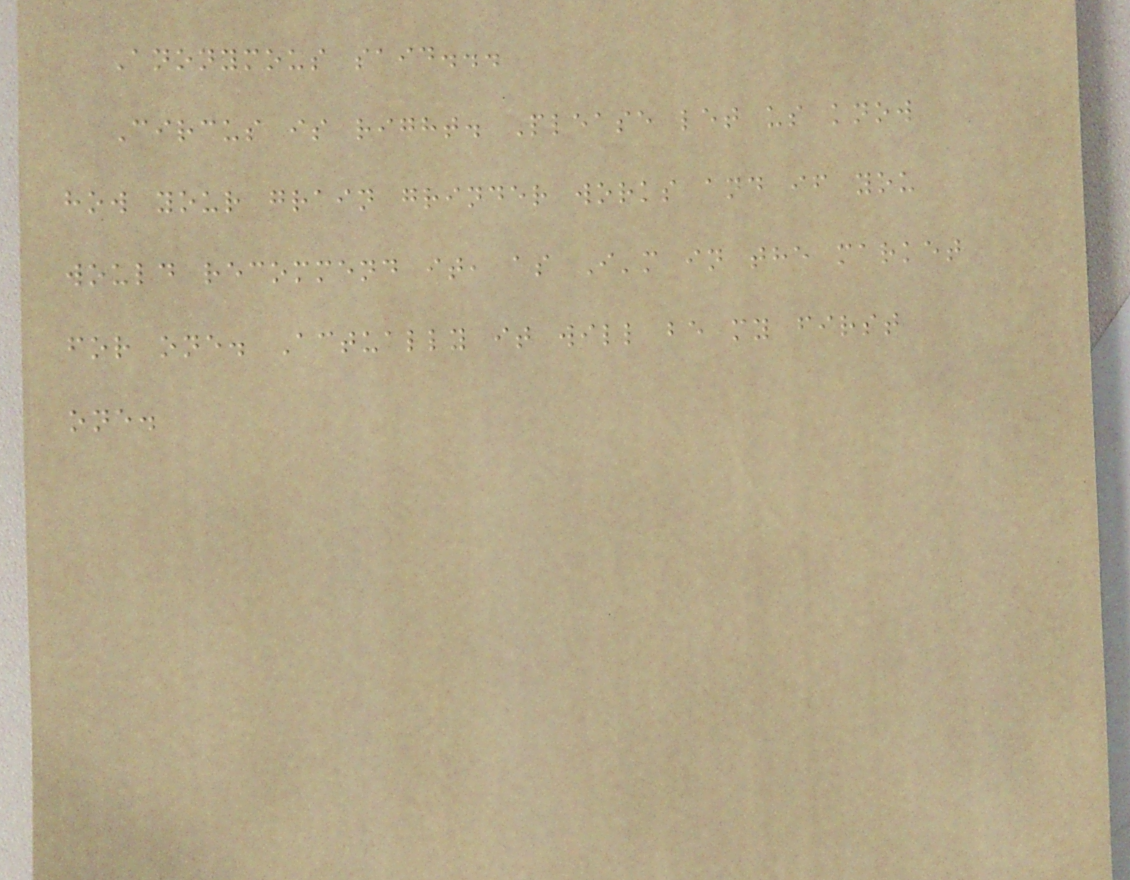Anonymous said...
Circus is right. Please let us know
how your grain grinder works and if you
would recommend it, as I'm in the market
for one. Actually it will be my first
one.
